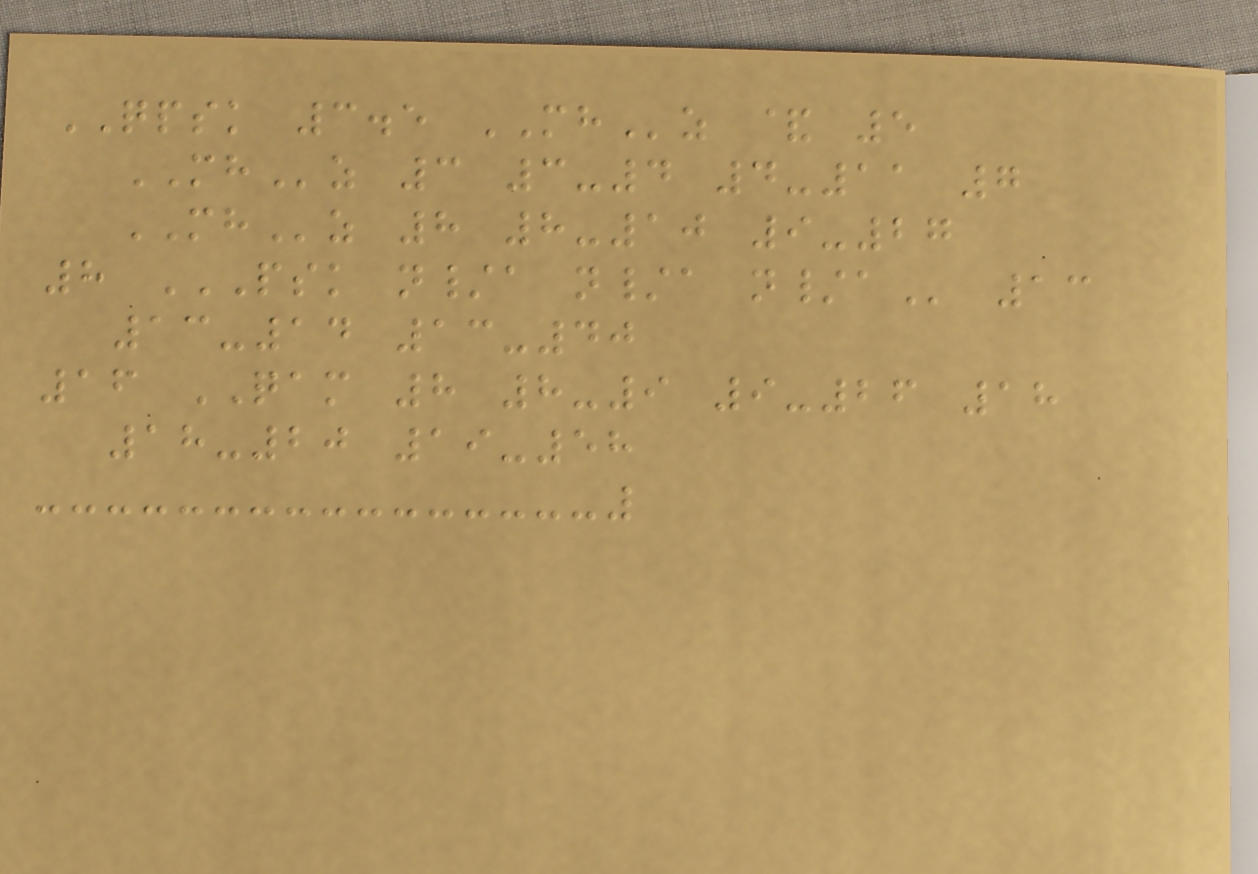QPSK 3.5 MHz & 5
MHz 3 3-4 4-11 7
MHz 8 8-10 9-27
8 PSK N/A N/A N/A 13
13-14 13-40
16 QAM 8 8-9 9-26 18
18-20 19-58
